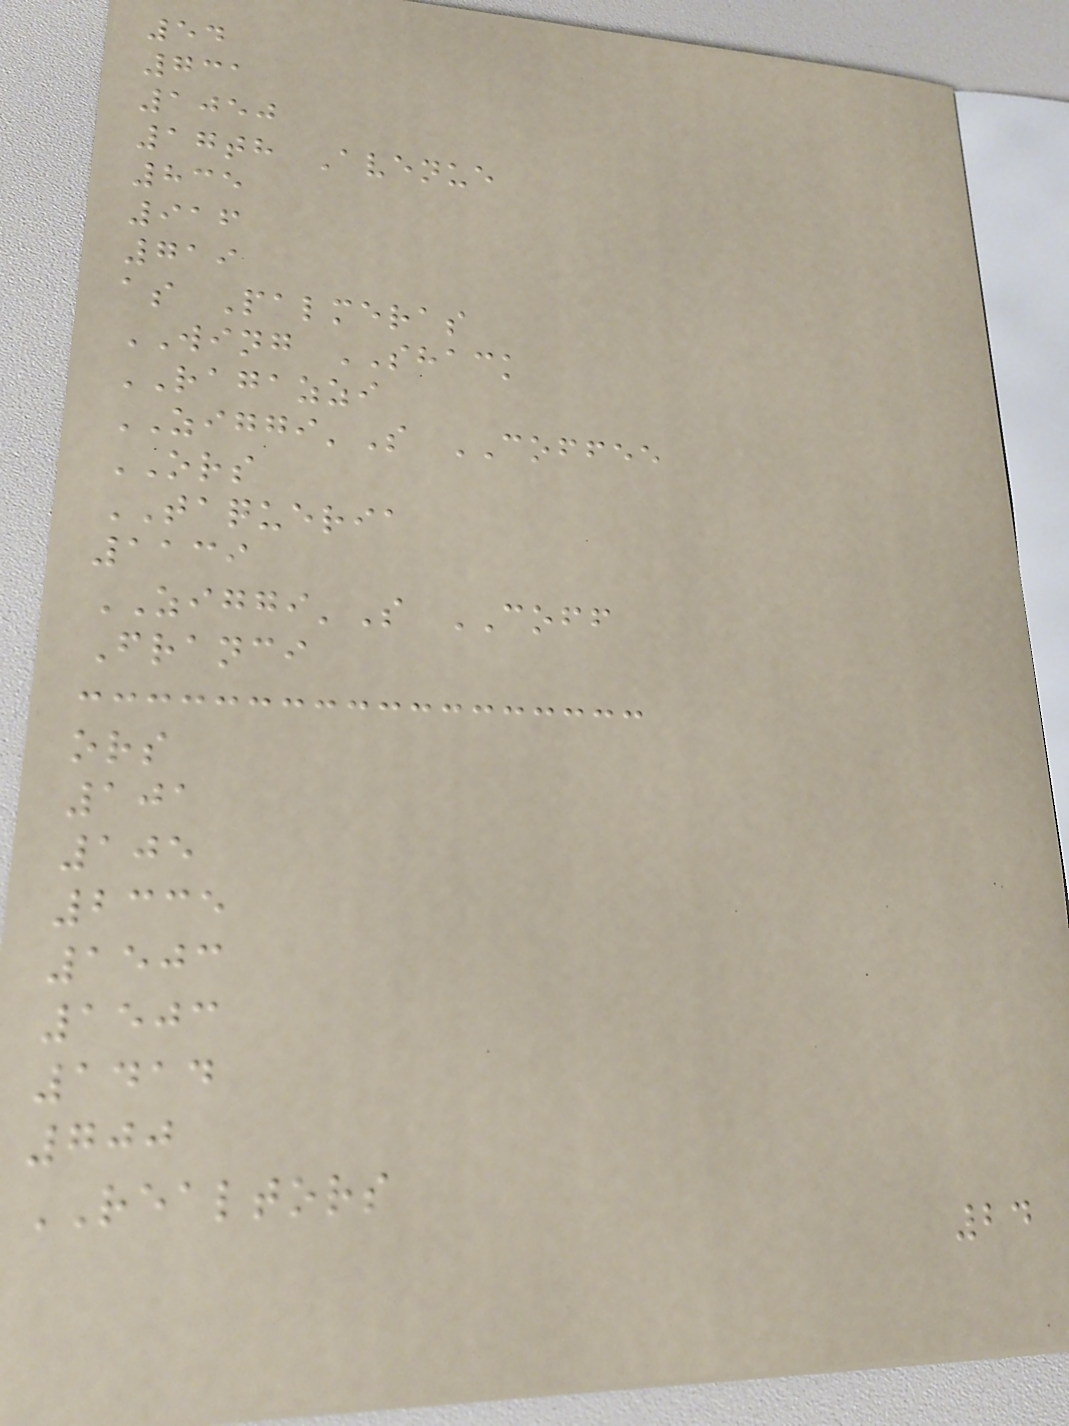54
731
1050
17th Avenue
835
916
719
as Palmeras
WING SHACK
RAGAZZI
ZIGGI'S COFFEE
ORS
TAQUERIA
1139
ZIGGI'S COFF
Franci
ors
101
105
2335
1503
1503
1414
700
REALTORS
24
